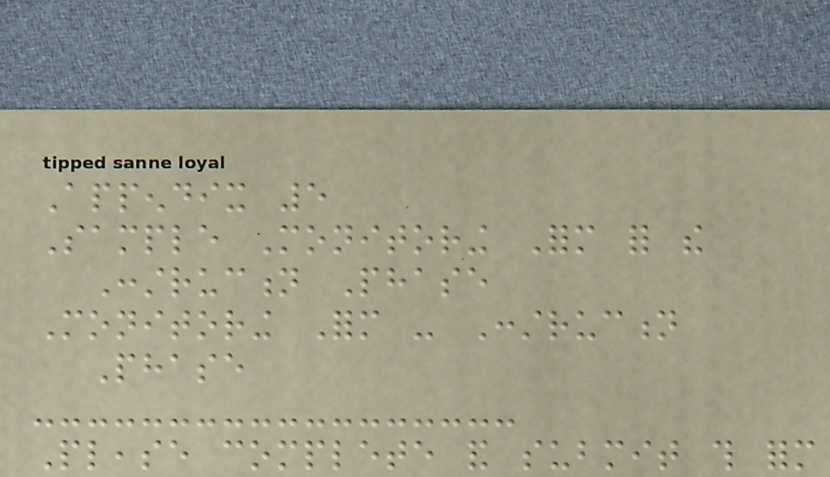Appendix 5
Sample Monitoring Form for the
Construction Phase
Monitoring Form - Construction
Phase
Please complete and submit this form
